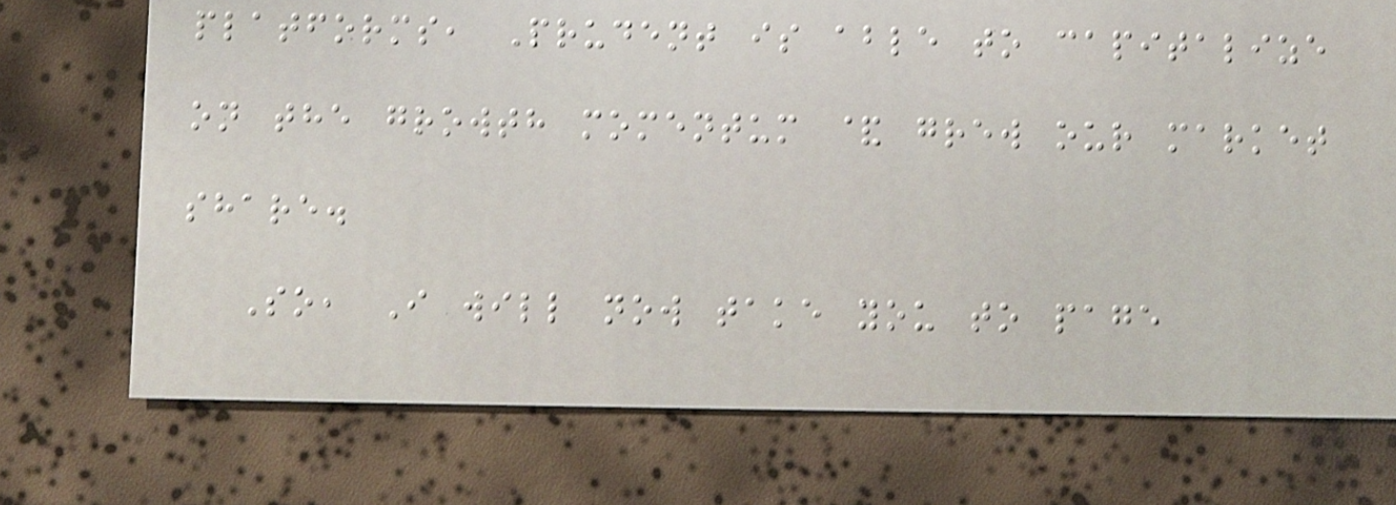platforms, Prudent is able to capitalize
on the growth momentum & grew our market
share.
So, I will now take you to page
